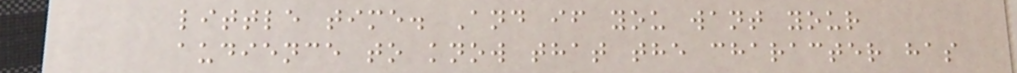little time. And if you want your
audience to know that the character has
